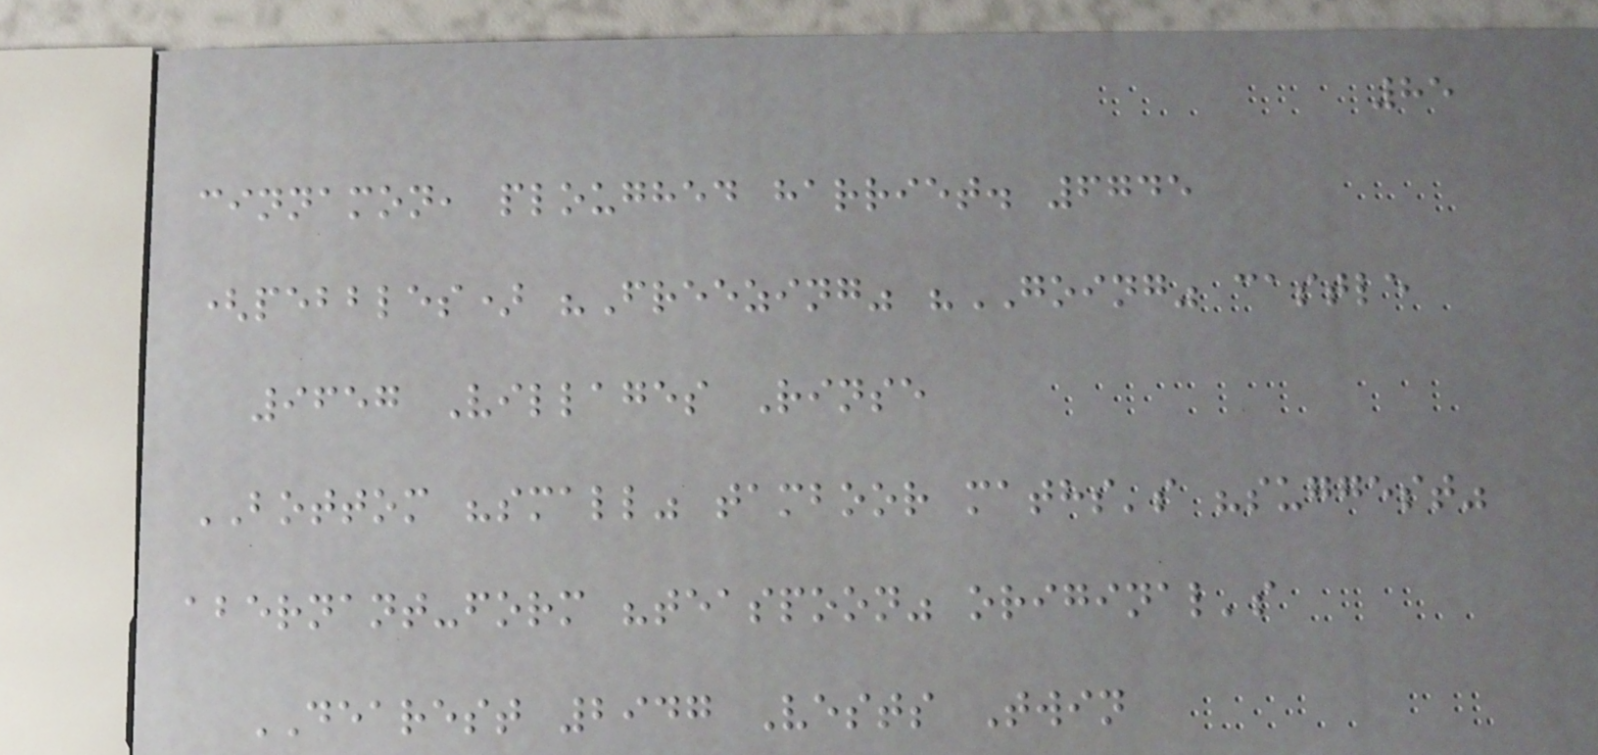85
cinnamon, ploughed harriet. 6745
(pebbles) "Freezing" "GOING" castle
9657 Villages Rinse
BOTTOM "small" tamboor maths's "suggest"
abernant-form "teaspoon" original's
DEAREST 2947 Vests Twin
